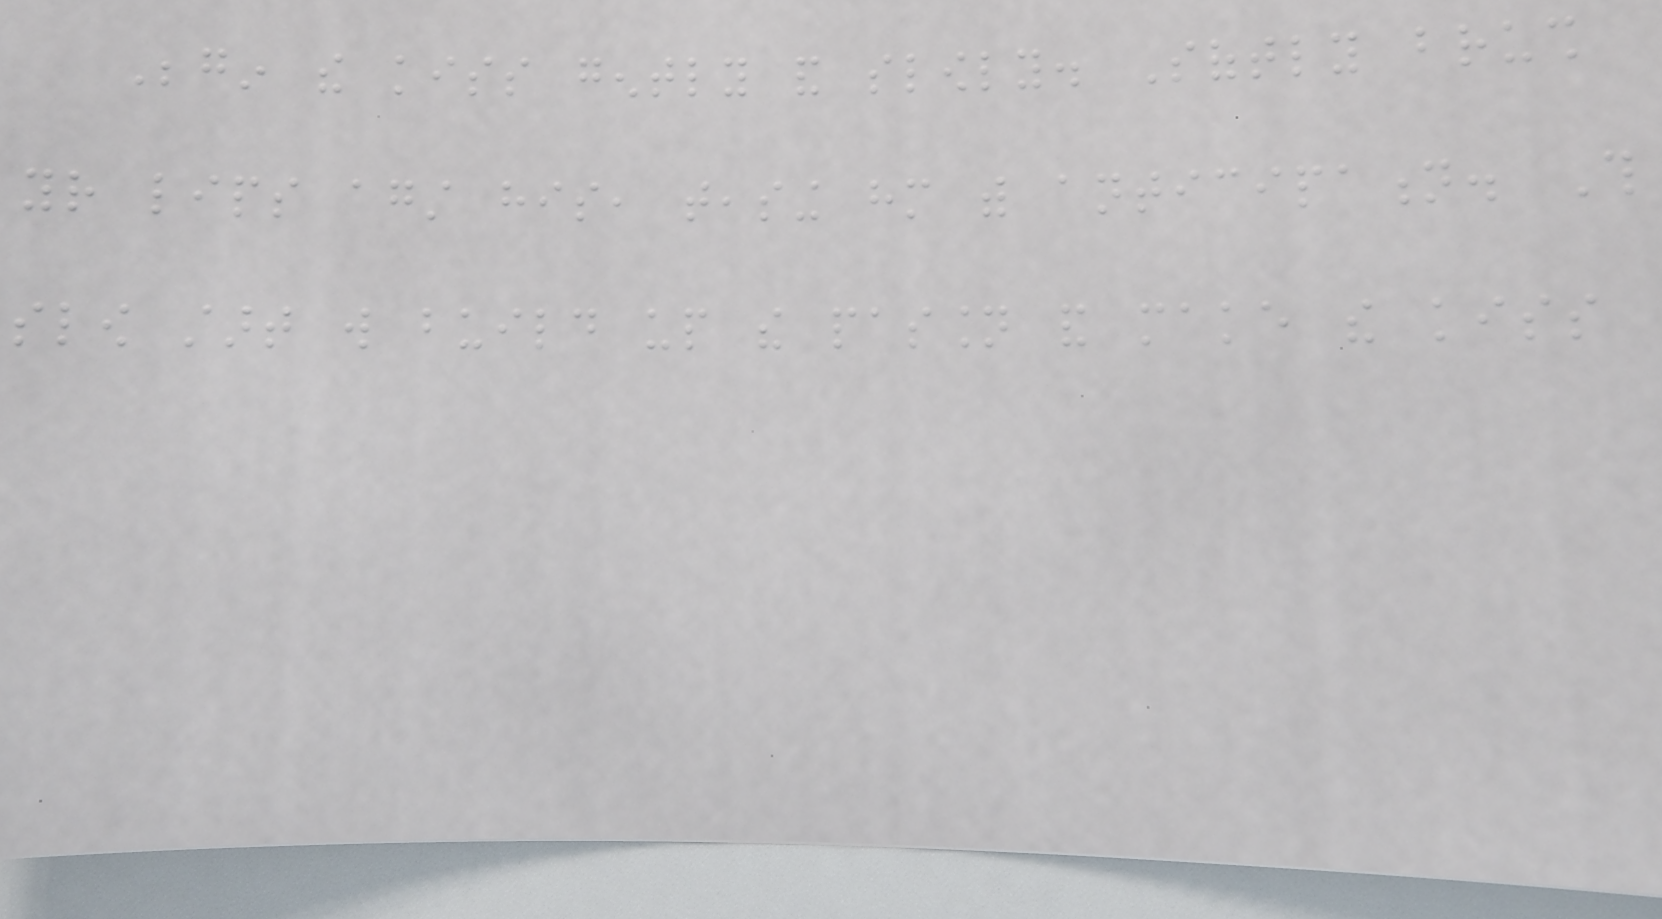Begin the kiss gently and slowly. Softly brush
your lips against his, teasing him with anticipation. This
slow start will build up the passion and make the kiss
